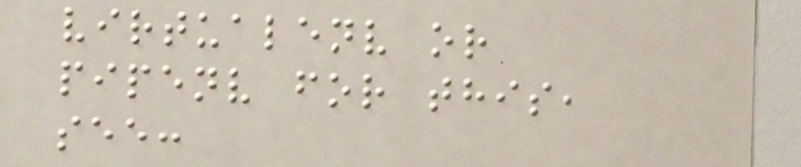virtualenv or
pipenv for this,
see:
